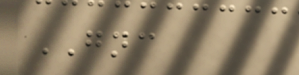GNC
